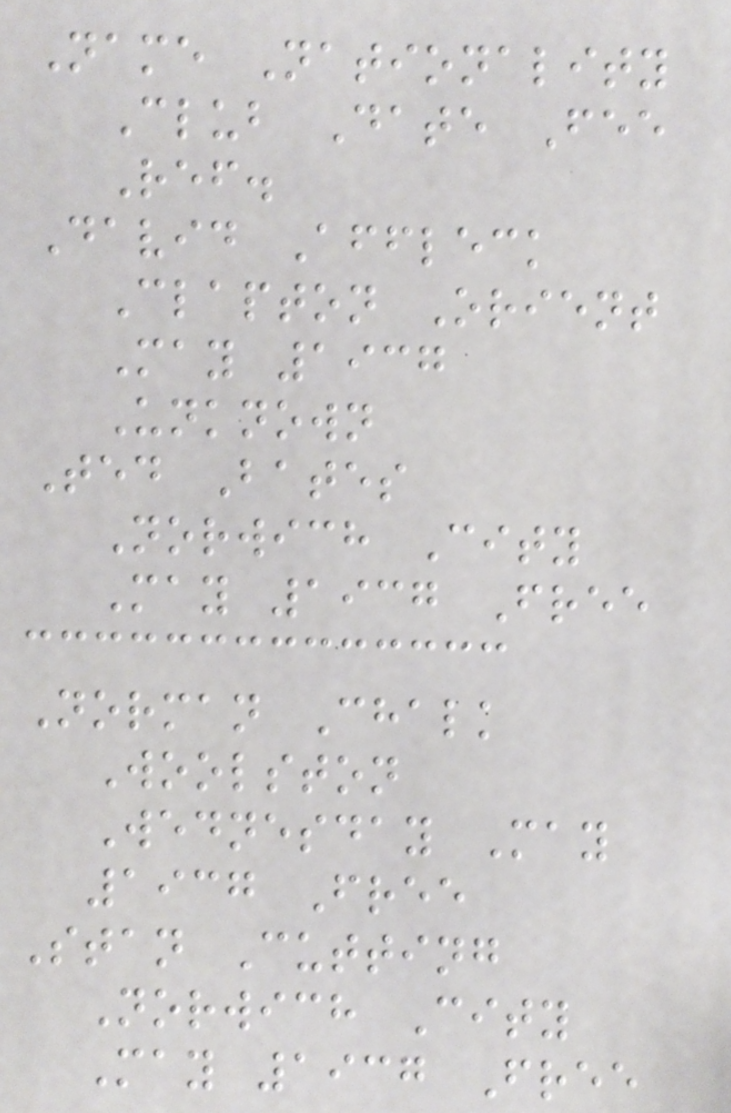Name Nationality
Club Date Fee
Ref.
David Affleck
Clapton Orient
May 1937
Unknown
Ted Bates
Norwich City
May 1937 Free
Norman Chalk
Woolston
Wednesday May
1937 Free
Stan Cutting
Norwich City
May 1937 Free
